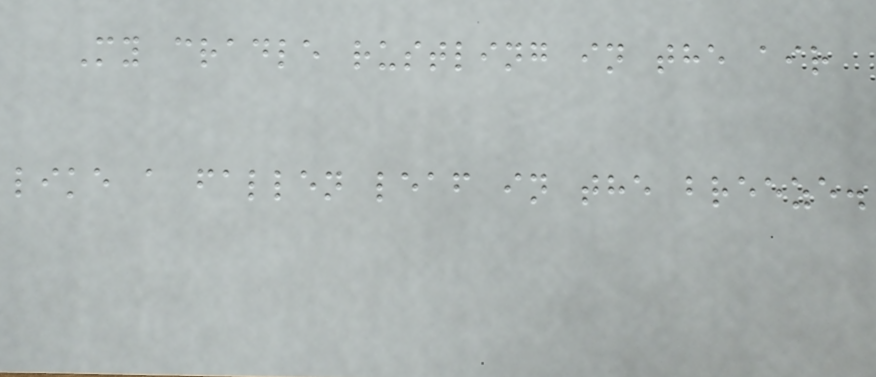My cradle rustling in the air
like a fallen leaf in the breeze.
